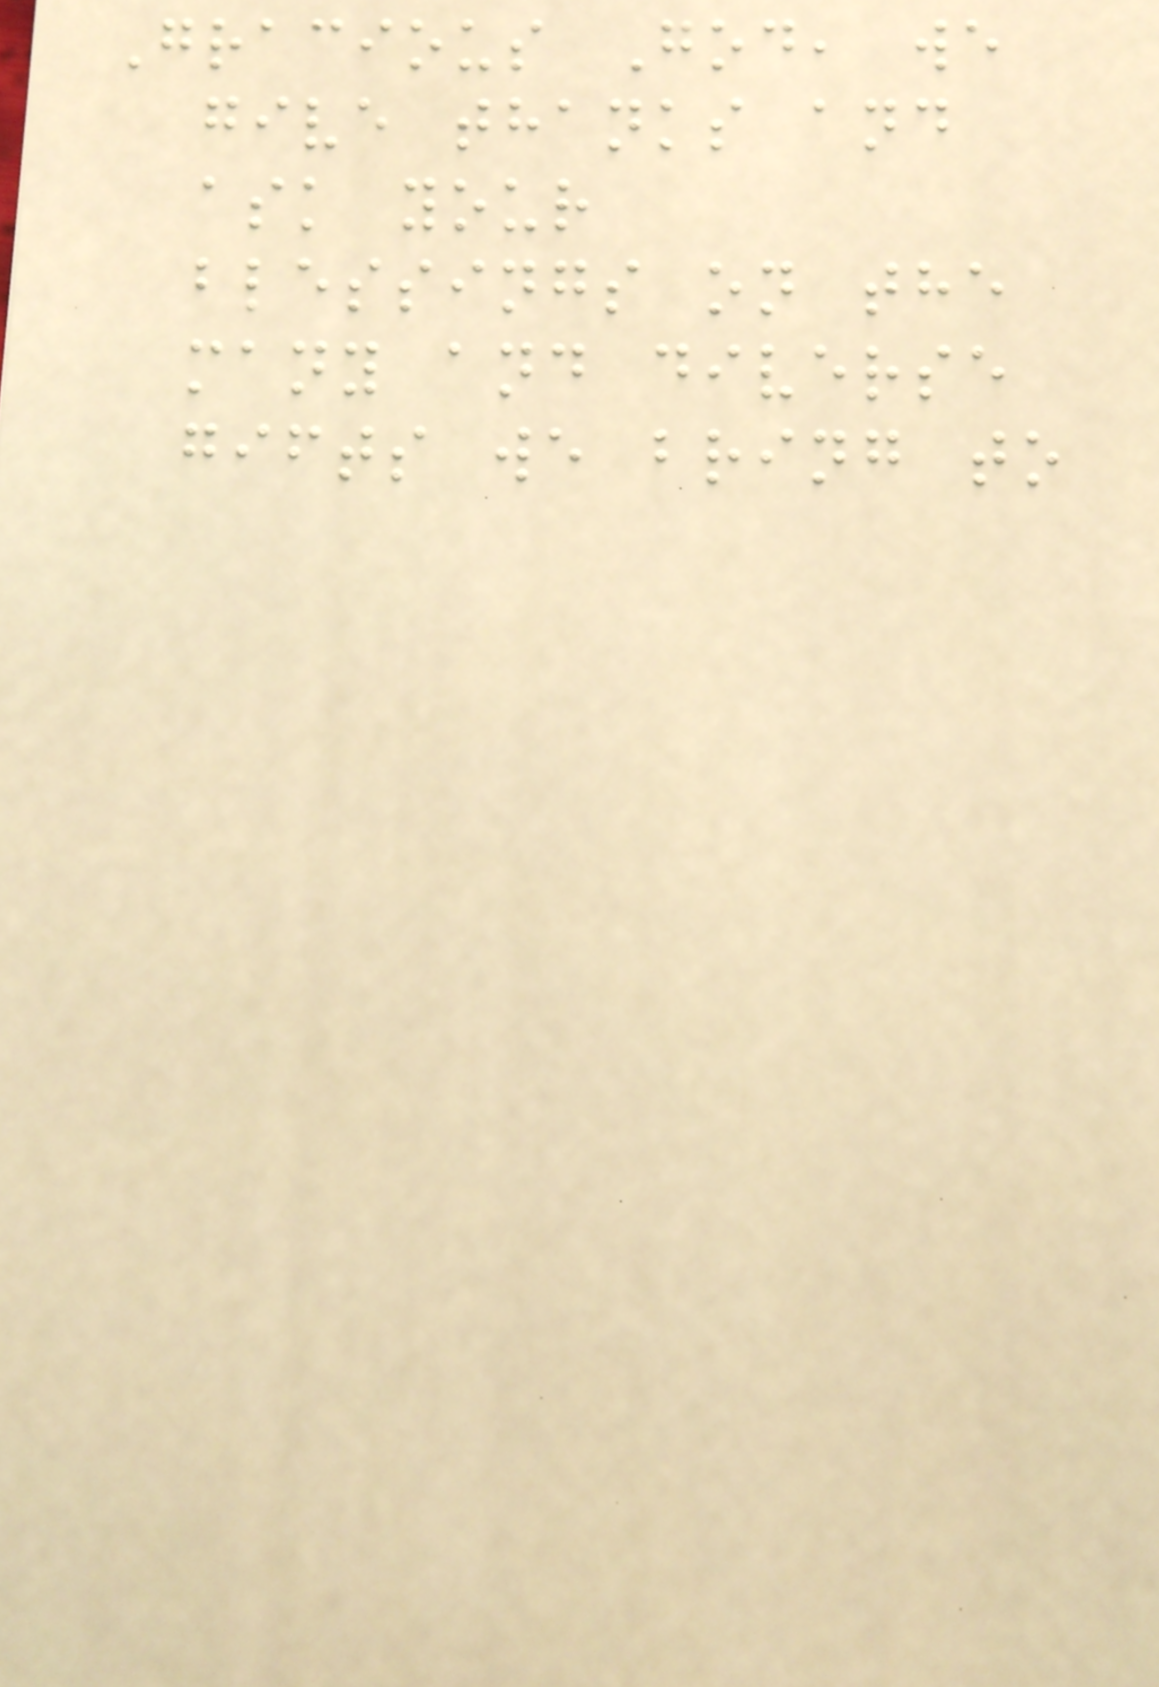Gracious God, we
give thanks and
ask your
blessings on the
many and diverse
gifts we bring to
